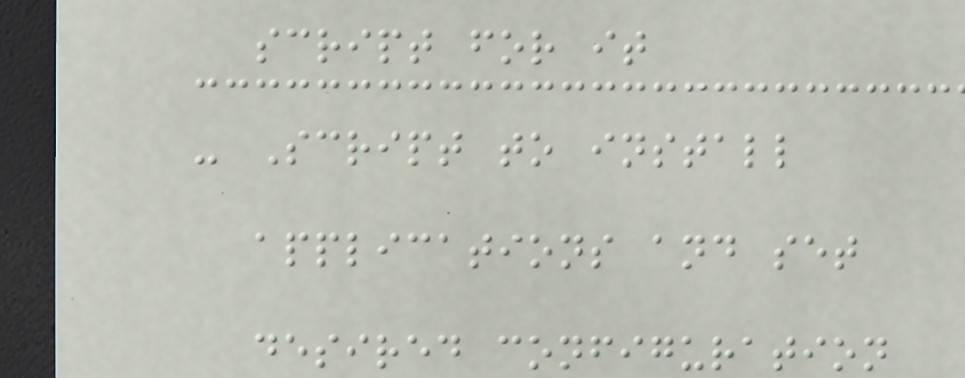script for it
- Script to install
applications and set
desired configuration
